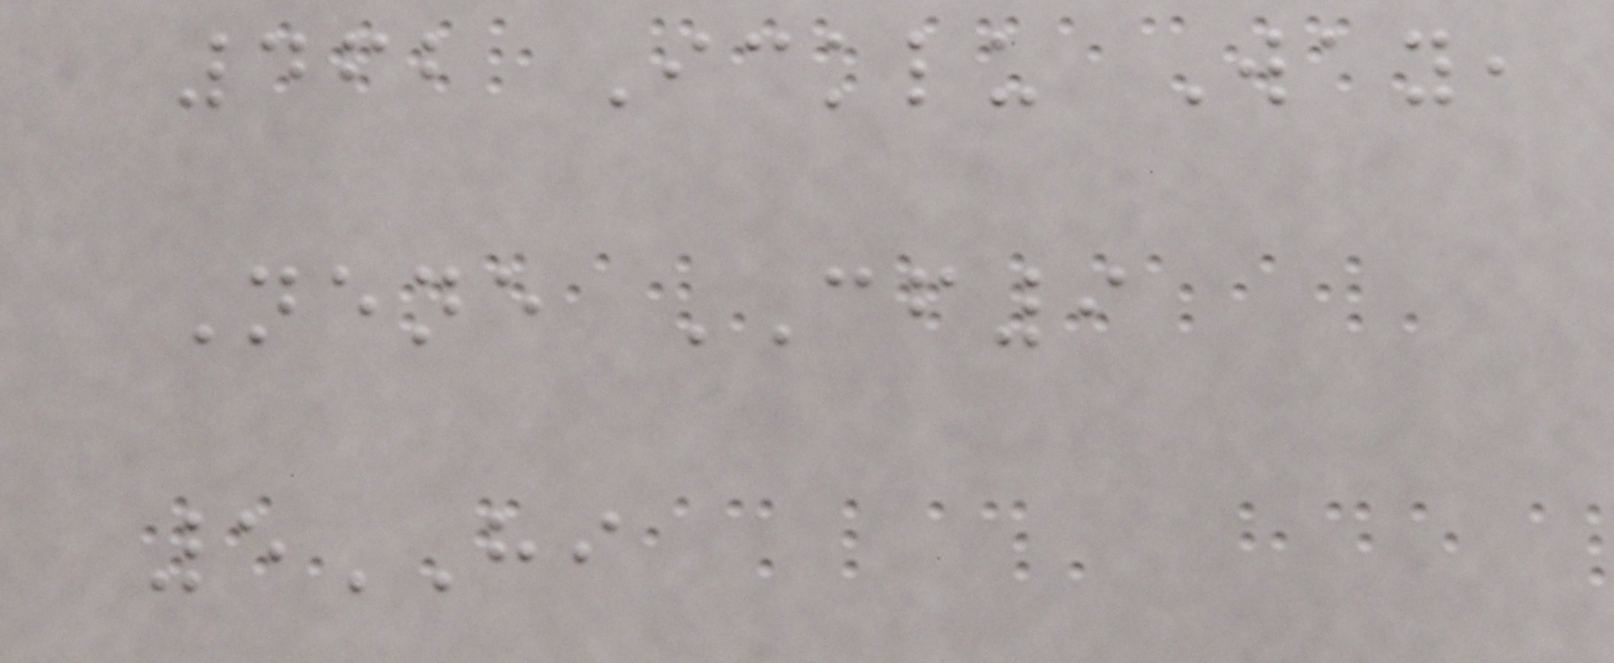462 Icklu Way,
Nene CF9
5HI
